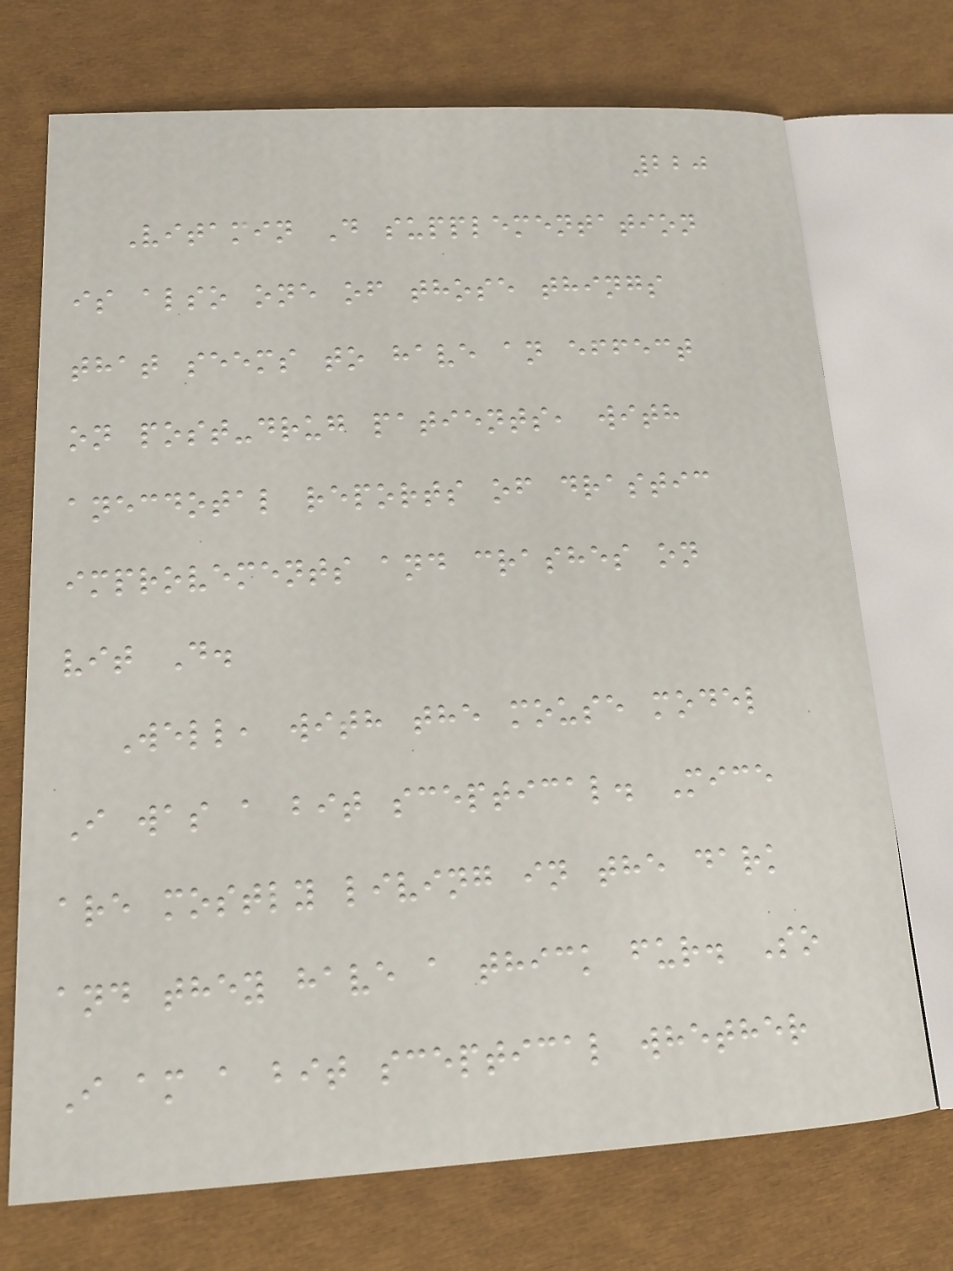220
Vitamin D supplementation
is also one of those things
that seems to have an effect
on post-drug patients, with
anecdotal reports of drastic
improvements and crashes on
vit D.
Well, with the mouse model
I was a bit sceptical. Mice
are mostly living in the dark
and they have a thick fur. So
I am a bit sceptical whether
